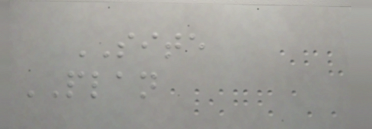SITE
PLAN
